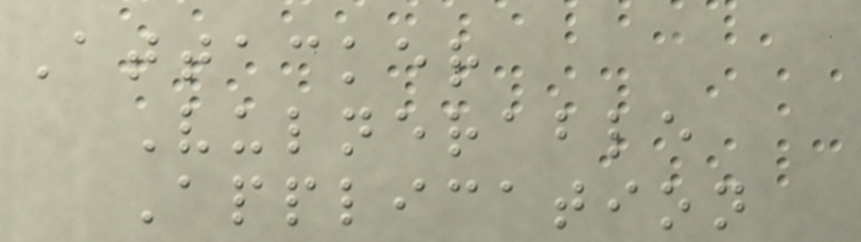Attacker
Vulnerable
Application
